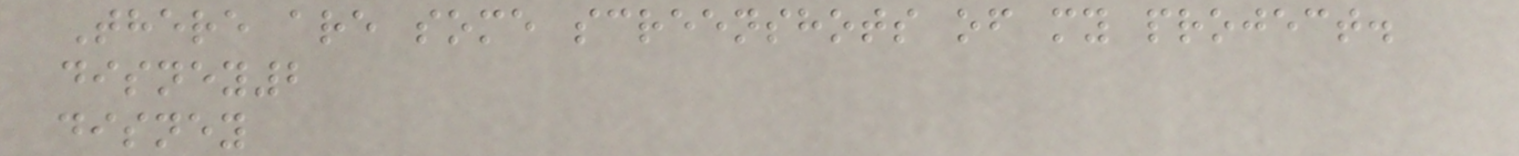There are some screenshots of my project.
disney2
disney
